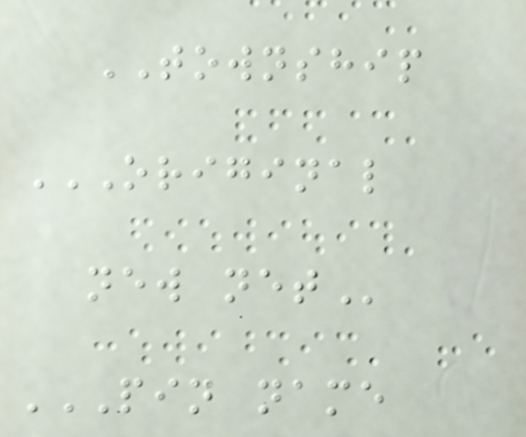TOWNSHIP
ORIGINAL
NEW NET
PIN NAME
